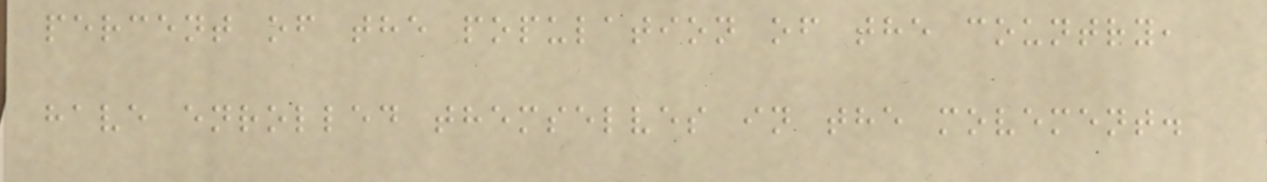percent of the population of the country,
have enrolled themselves in the movement.
